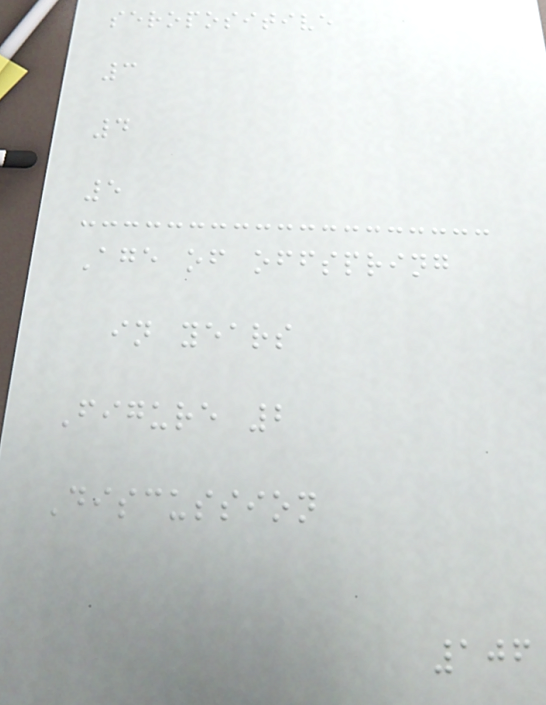seropositive
3
4
5
Age of offspring
in years
Figure 2
Discussion
106
